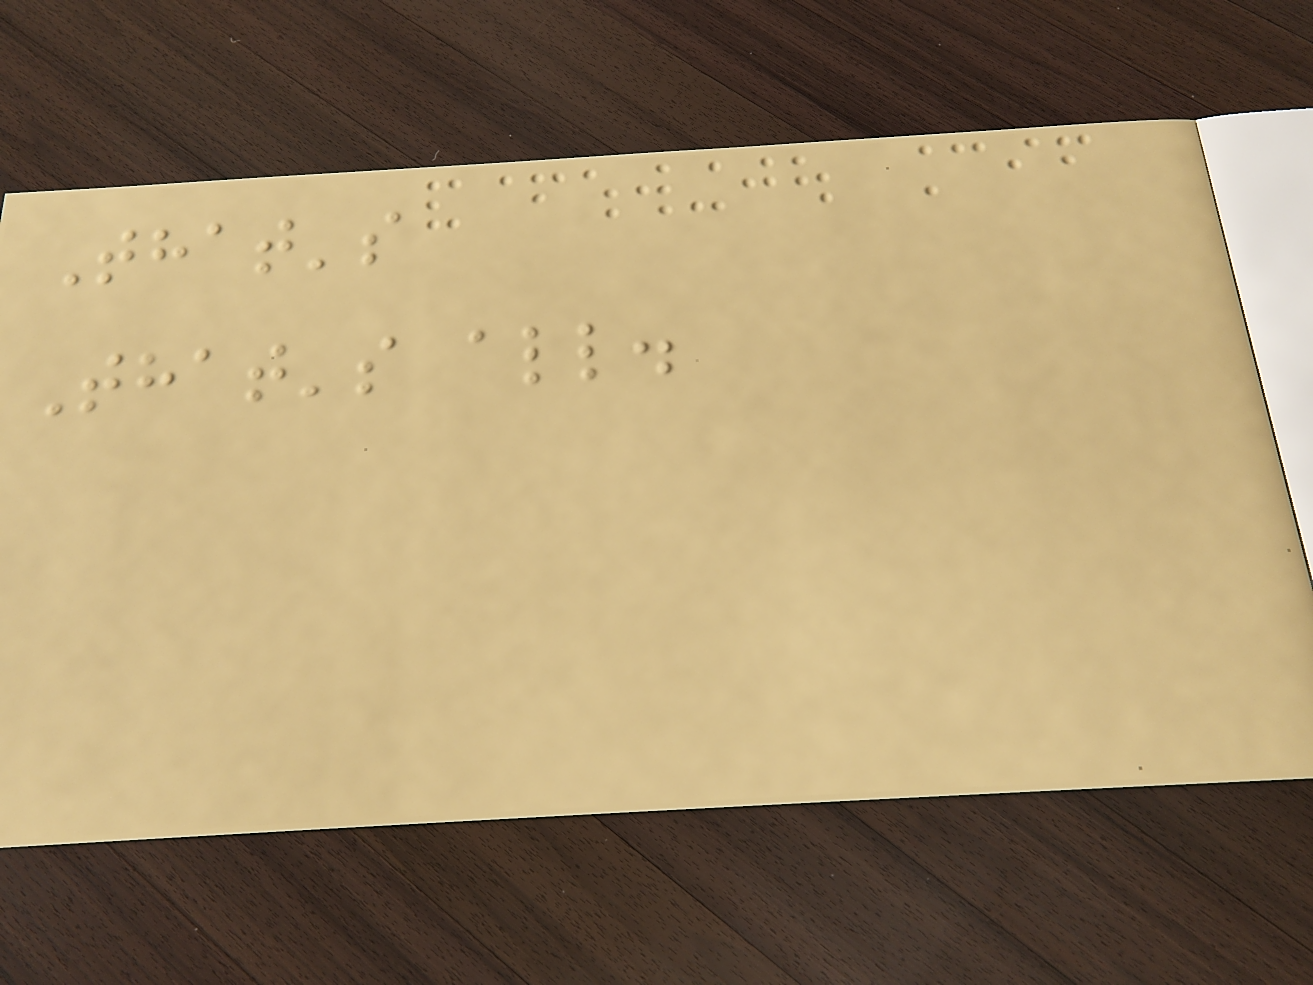That's
That's all.
